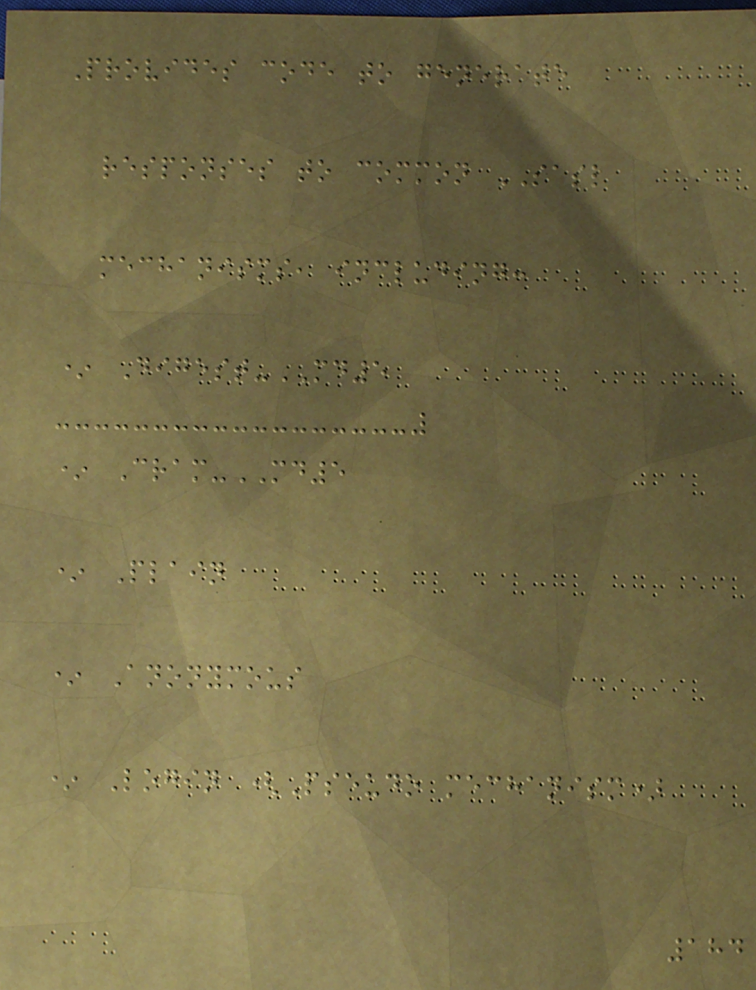Provides code to generate
responses to common SASL
mechanisms, including:
* Digest-MD5
* Cram-MD5
* Plain
* Anonymous
* Login (Pseudo mechanism)
184
